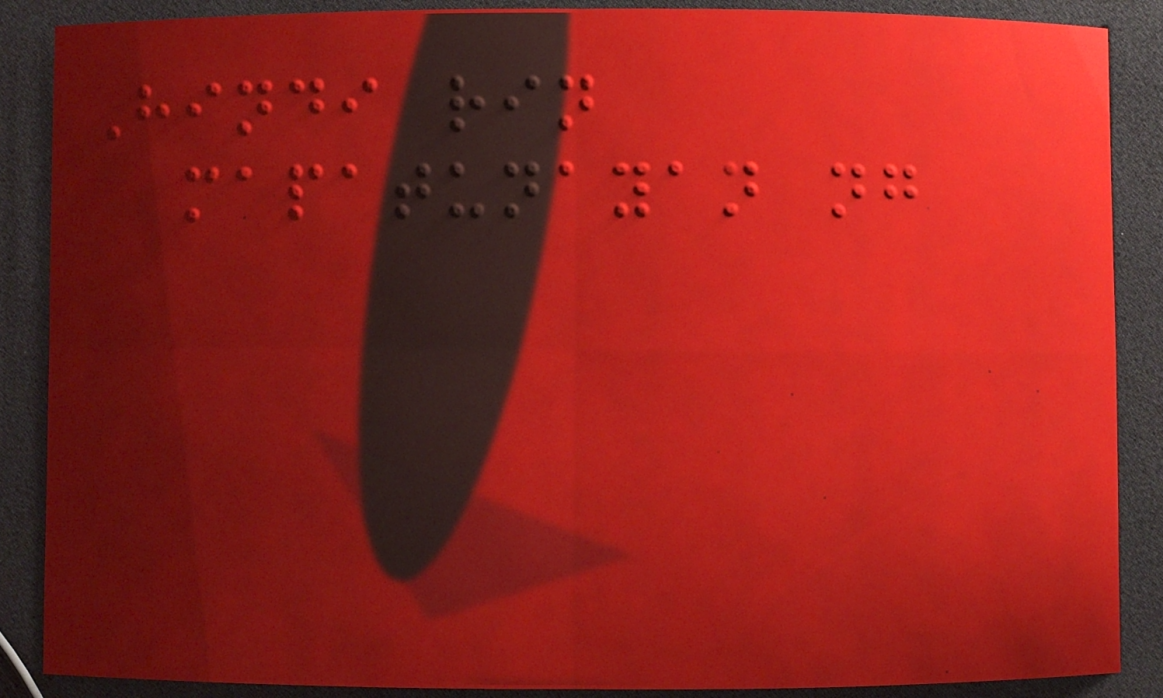Hindi rin
mapatunayan ng
